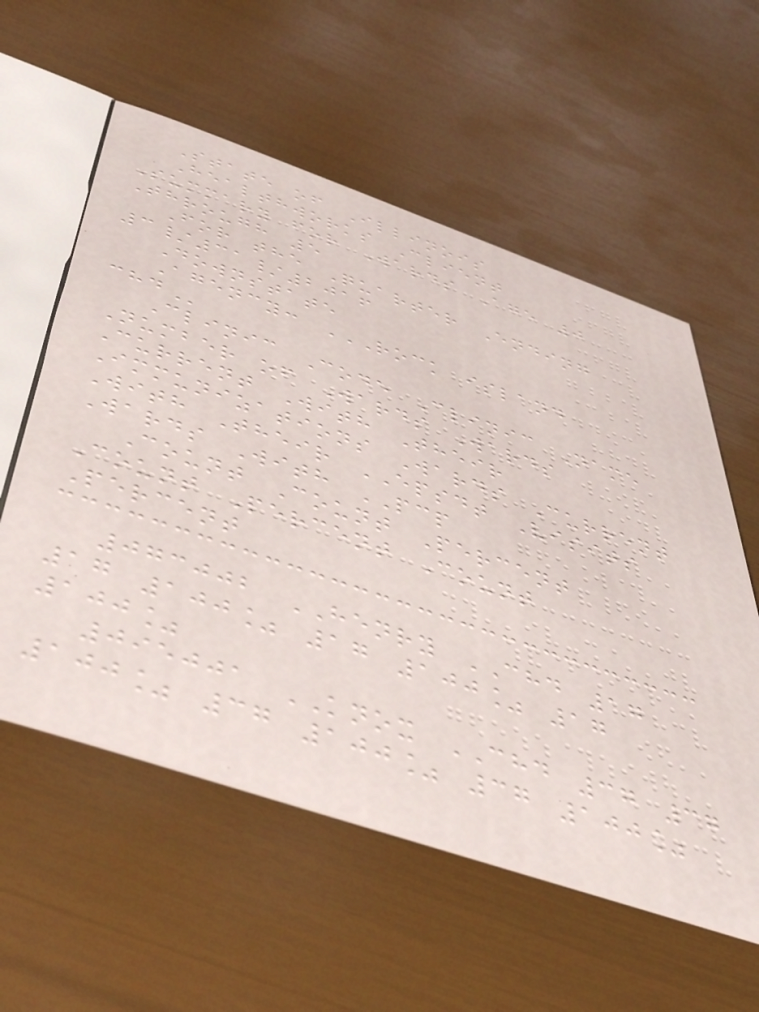State of Illinois
Healthworks Client
Summary for Wards Age 0
Through 5
For the Quarter Ending
3/31/2016
Downstate
Agency: ROCK ISLAND
CHD
Clinic Code Clinic Name
Number of Wards Wards
Current With Their
Immunizations Wards Current
With Their EPSDT Visits
Wards With PCP
Count Count Percent
Count Percent Count
Percent
073002 HENRY CHD 17
17 100% 17 100% 17
100%
095001 KNOX CHD 37 37
100% 37 100% 37 100%
